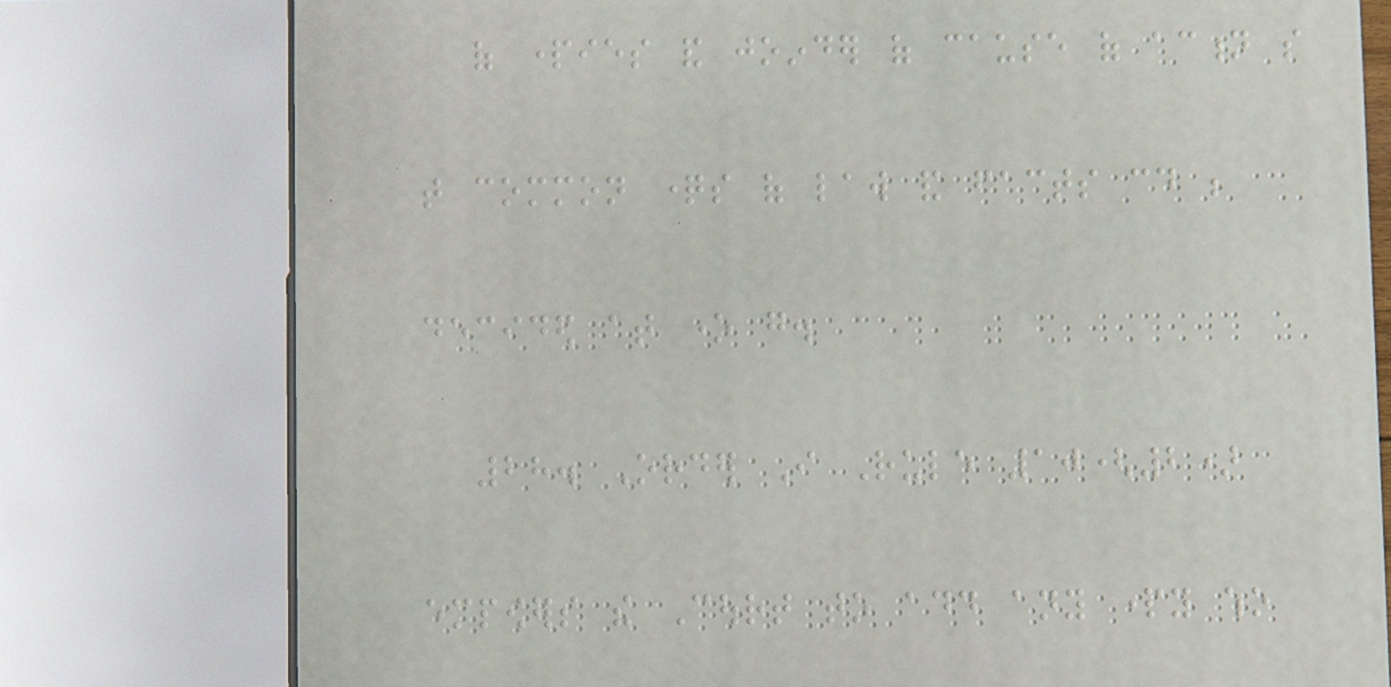of parties and joinder of cause of action so
that common questions of law and facts could be
decided at one go.
28. Order I Rule 10(2)
empowers the Court to add any party who
